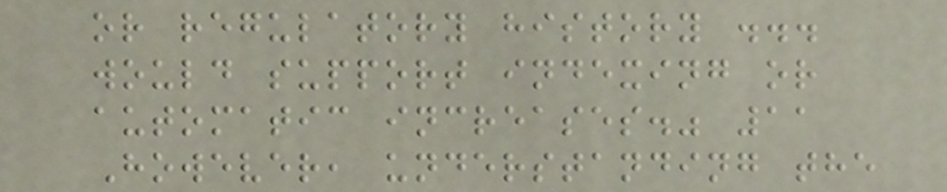or regulatory history ...
would support indexing or
automatic increases." 11
However, understanding the
